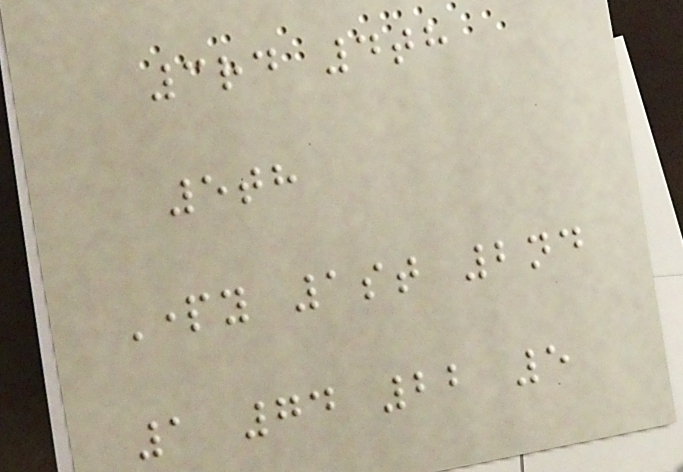3rd 4th
5th
Party 1st 2nd
1 74 22 5
